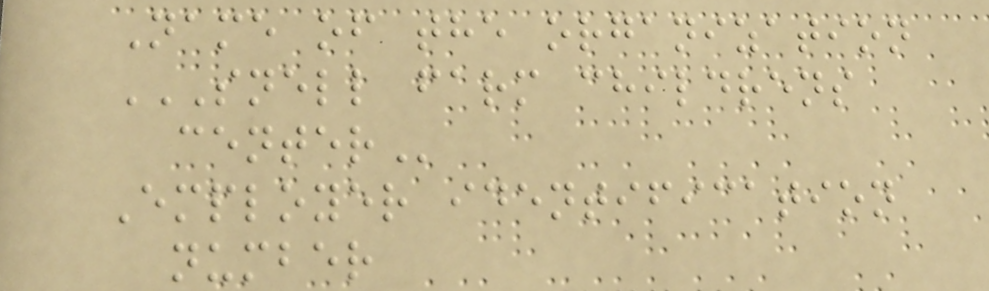Name of the organization
SNELL FARM CHILDRENS
CENTER
Employer identification
number
